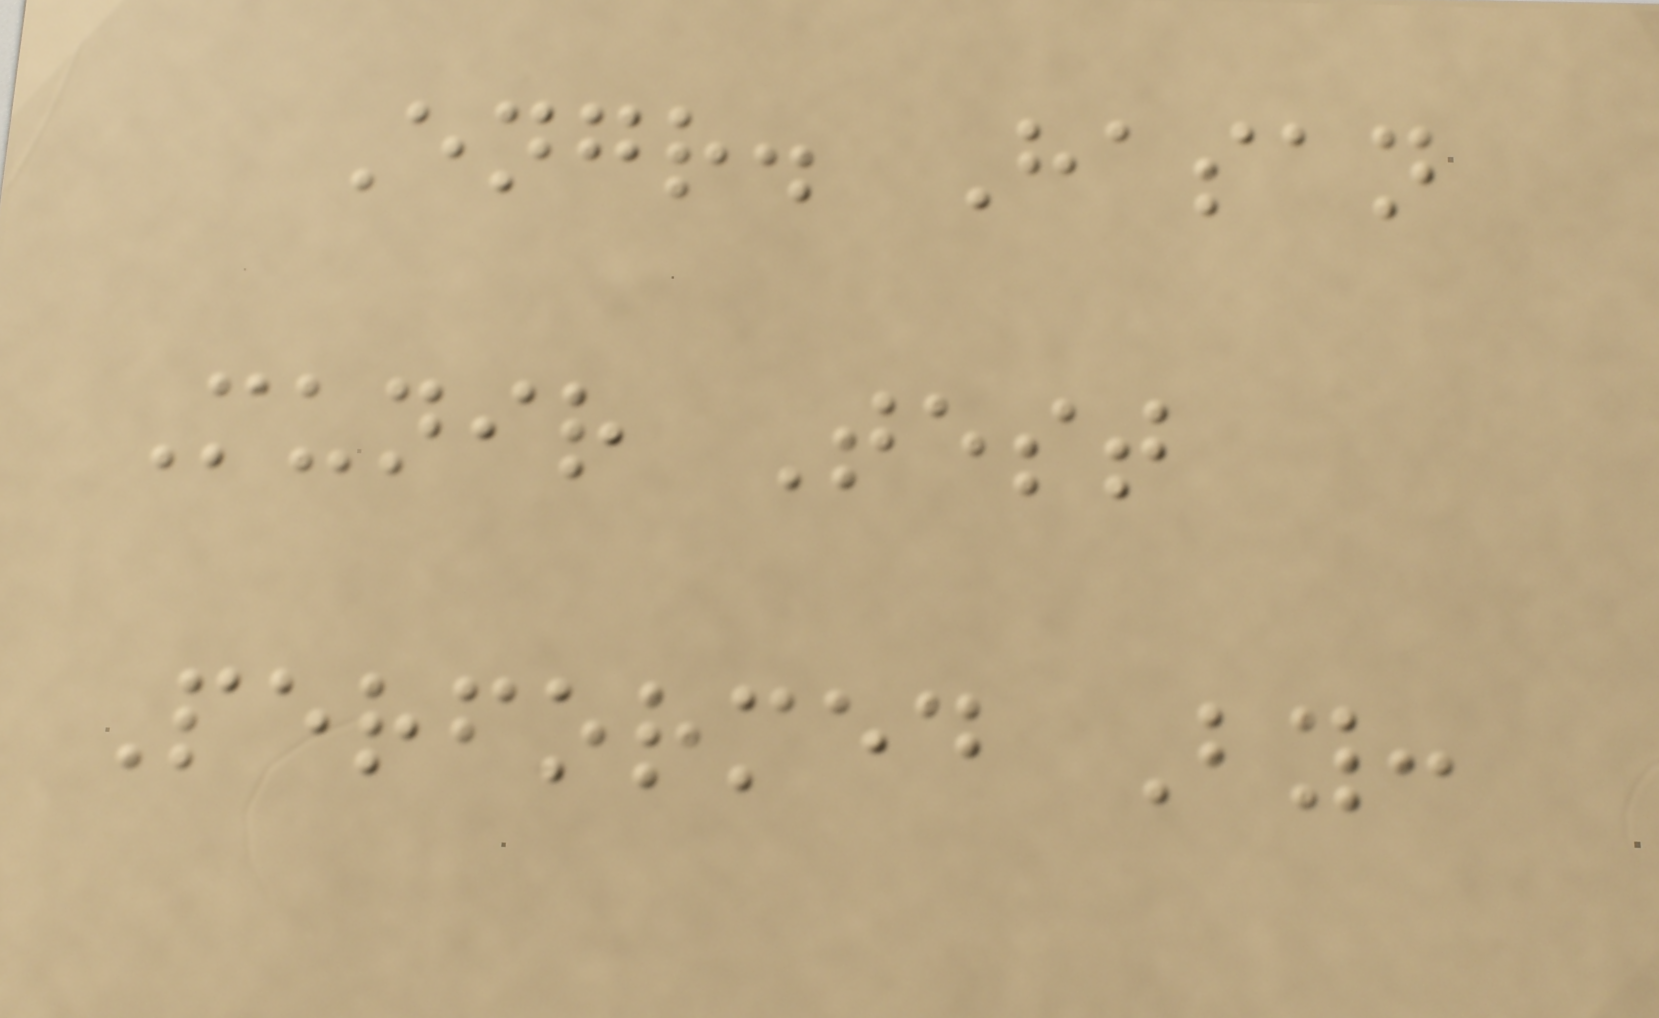Engr. Hasan
Munir Test
Performed By:
